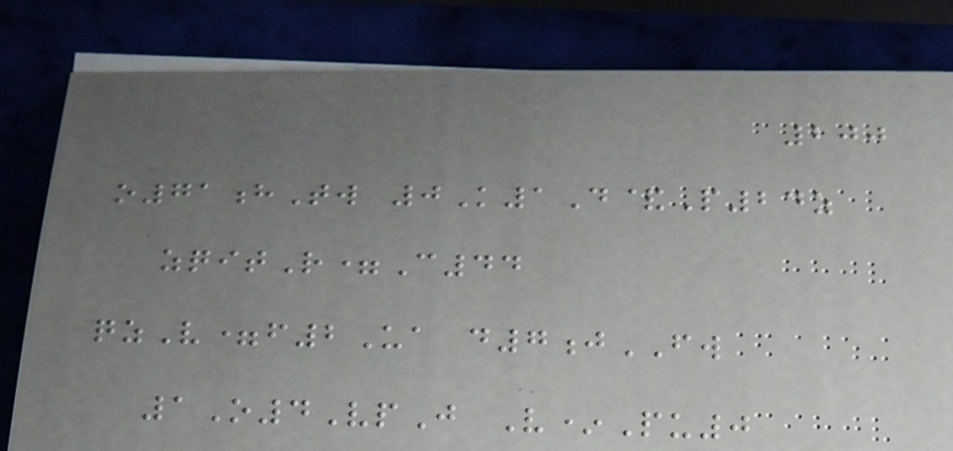200
o71hTw 0K1D&P24z
zqitR=C44
qzV=f2Ua d7jFW
1O4VpJ V*Pu0
